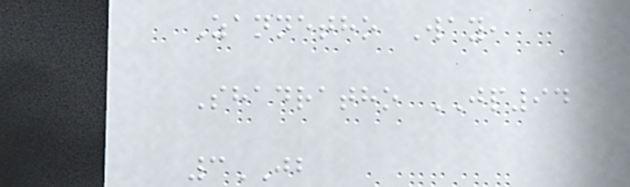Zannetho Way,
Shadratho JP94
3JB
